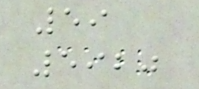59
5920
